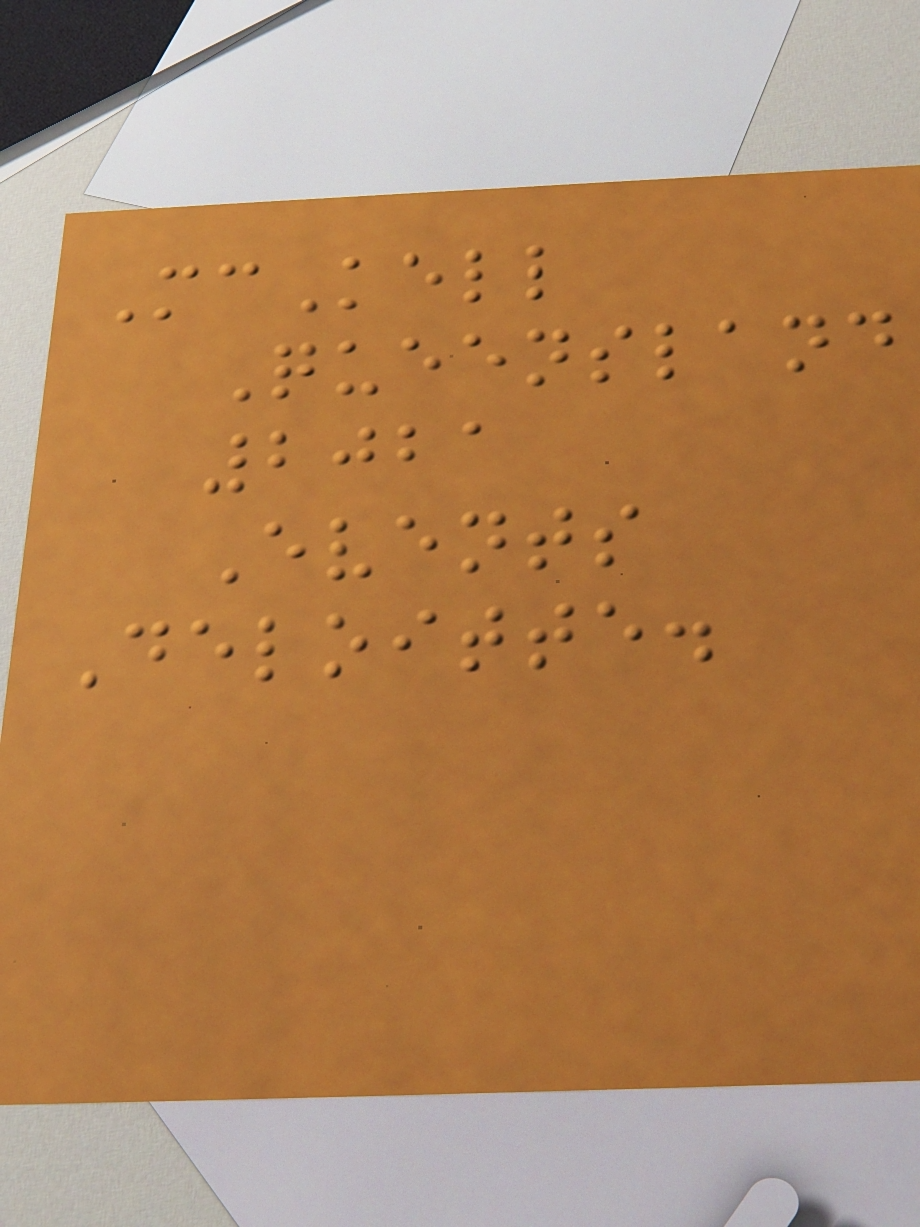McKell
Queensland
2021
Events
Deloitte.
